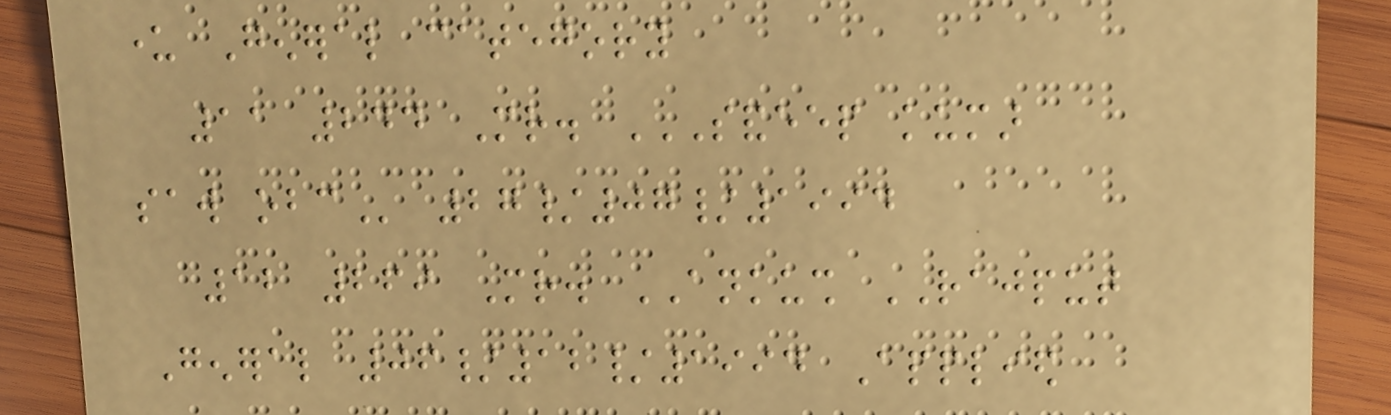under General category
11 244 Mr. SANDEEP KUMAR
SAW OBC 27/07/1994
12 269 Mr. ANKUSH RAJPUT
General 06/12/1994 Applied
